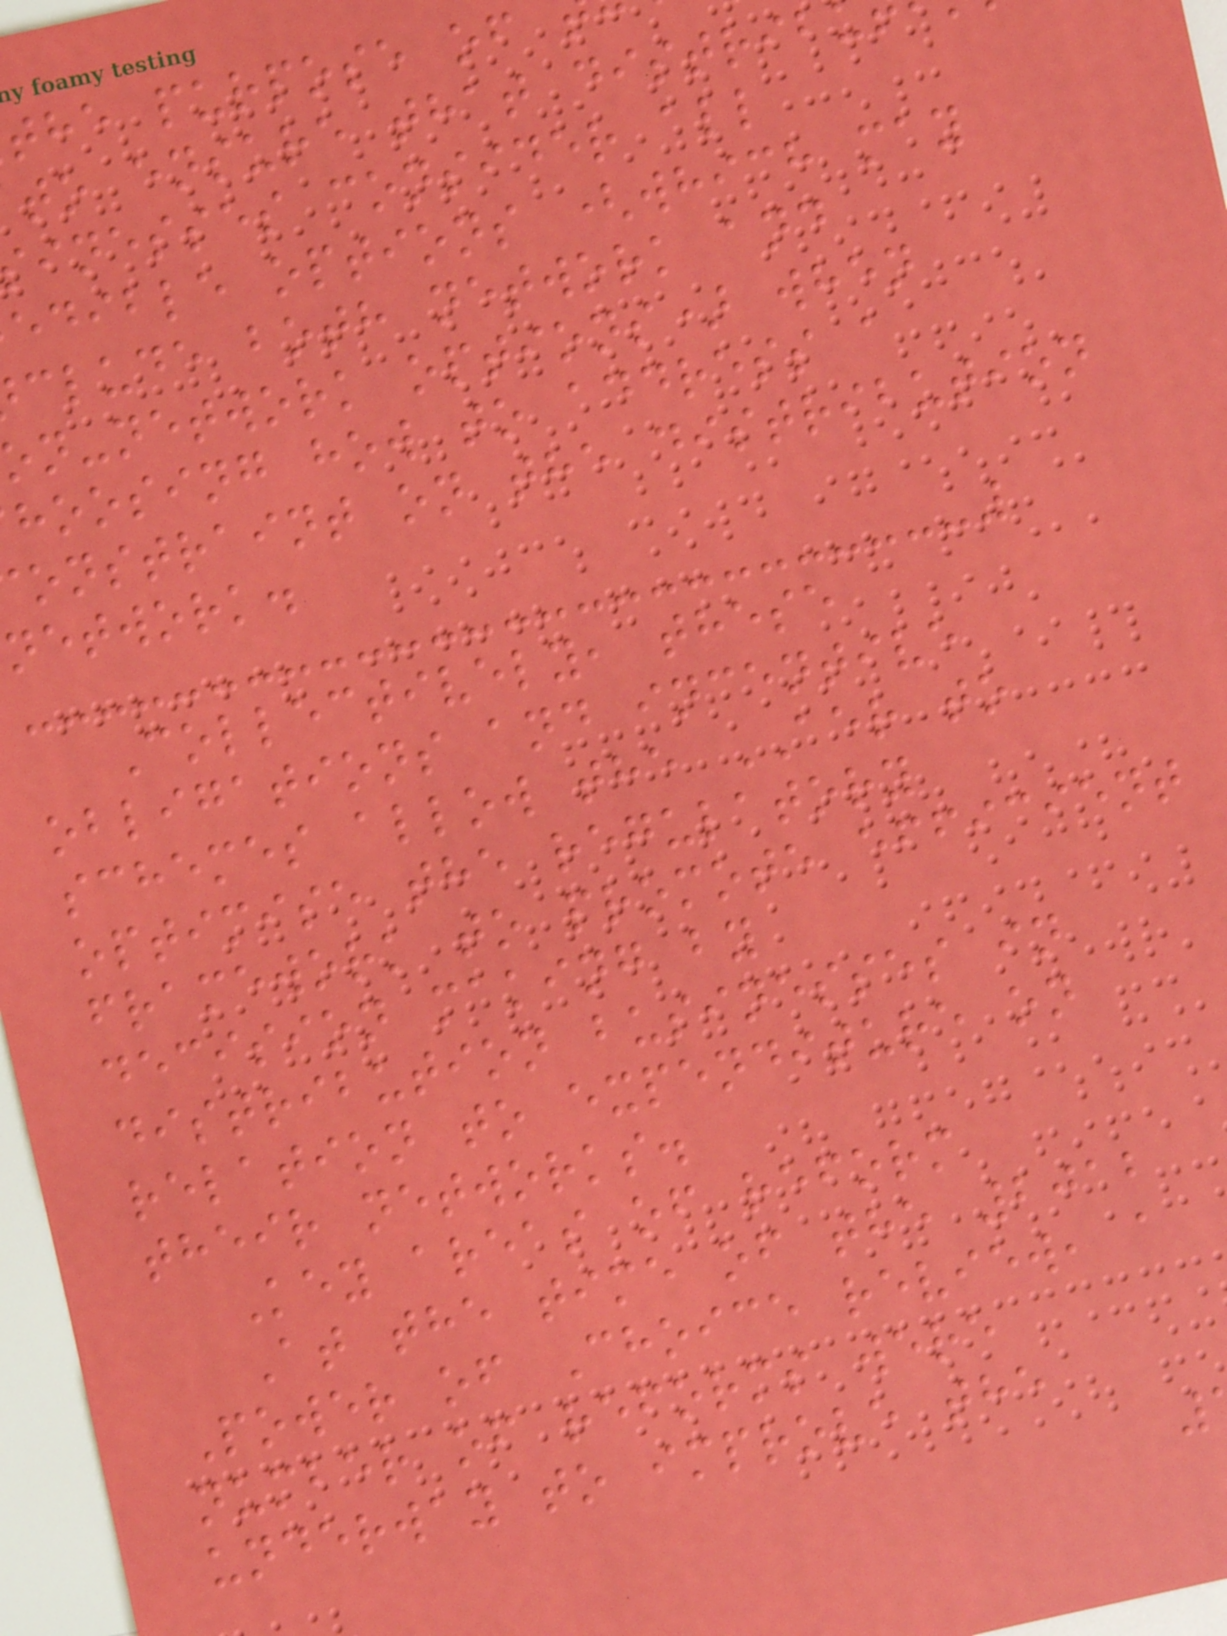the purpose of
to ensure that distrib
inesses consider all
edible options (which may
clude both network and
n-network options) when
hoosing how to address a
onstraint on the distribution
network.
Collectively, these
obligations and incentive
schemes allow the AER to
optimise the regulatory
framework to promote efficient
decision making by
distribution businesses in
relation to expenditure on
their networks.
Key areas of reform
At the time of the 2012
Power of Choice review, a
number of reforms were
underway to improve the
